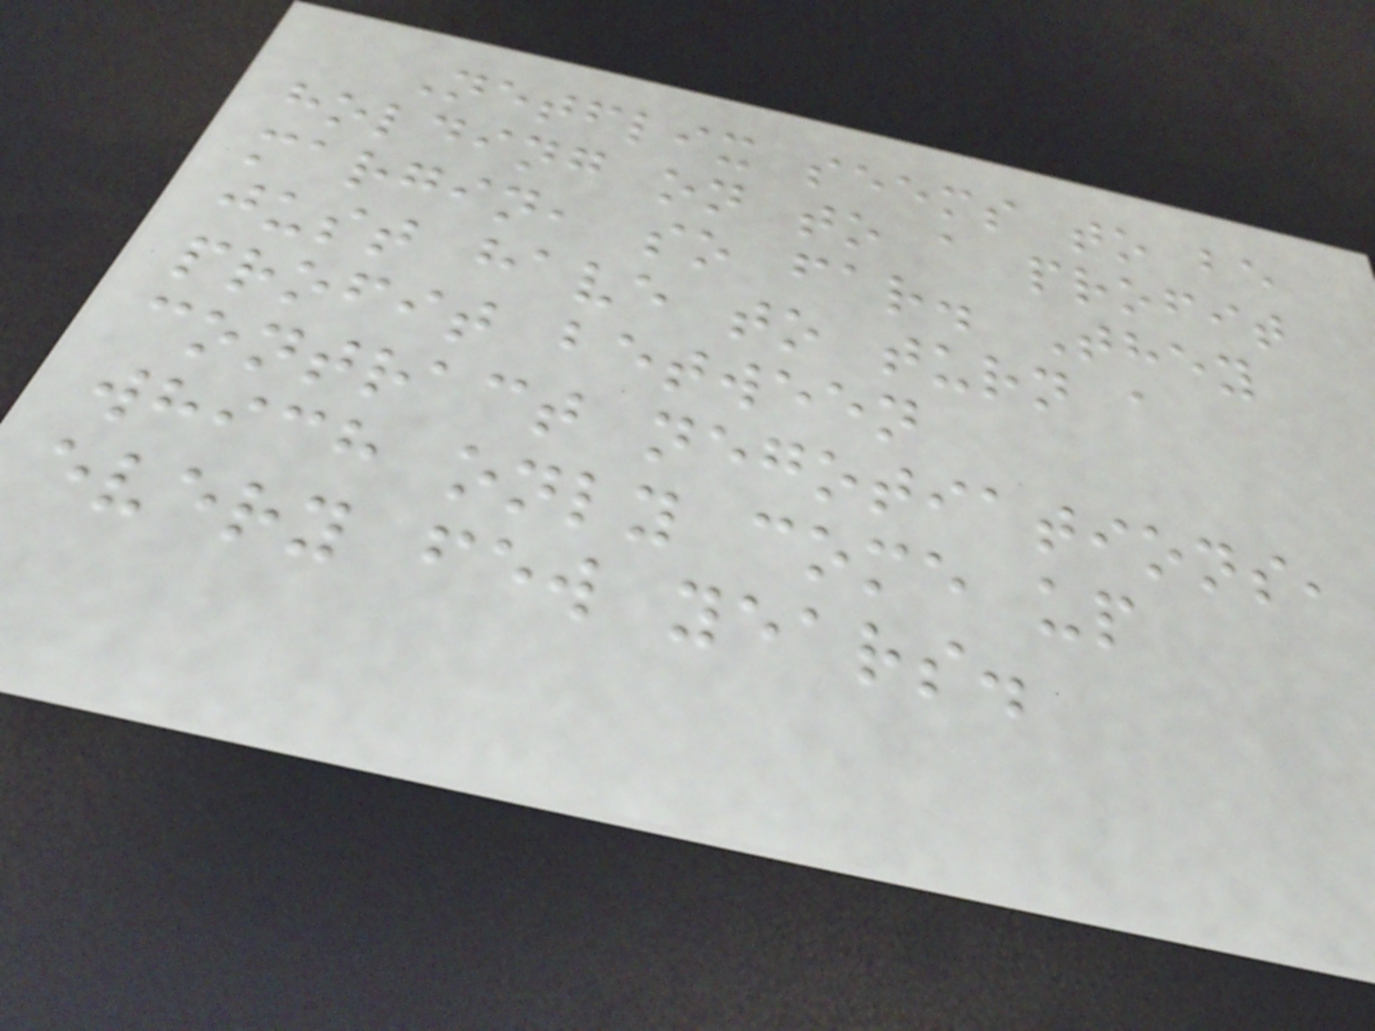Netflix seems to be
holding on to a profit
margin, so far. They
just have to turn a
profit between
contract negotiations,
which only come up
every few years.
